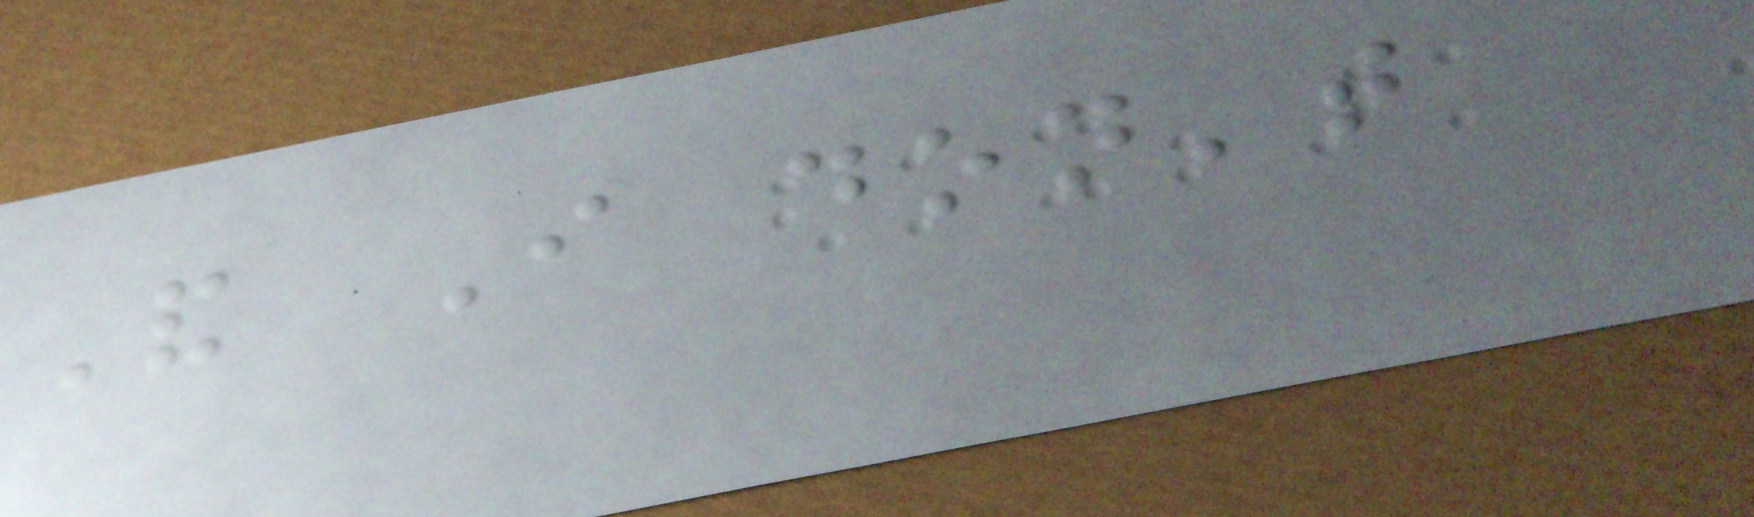And I don't
